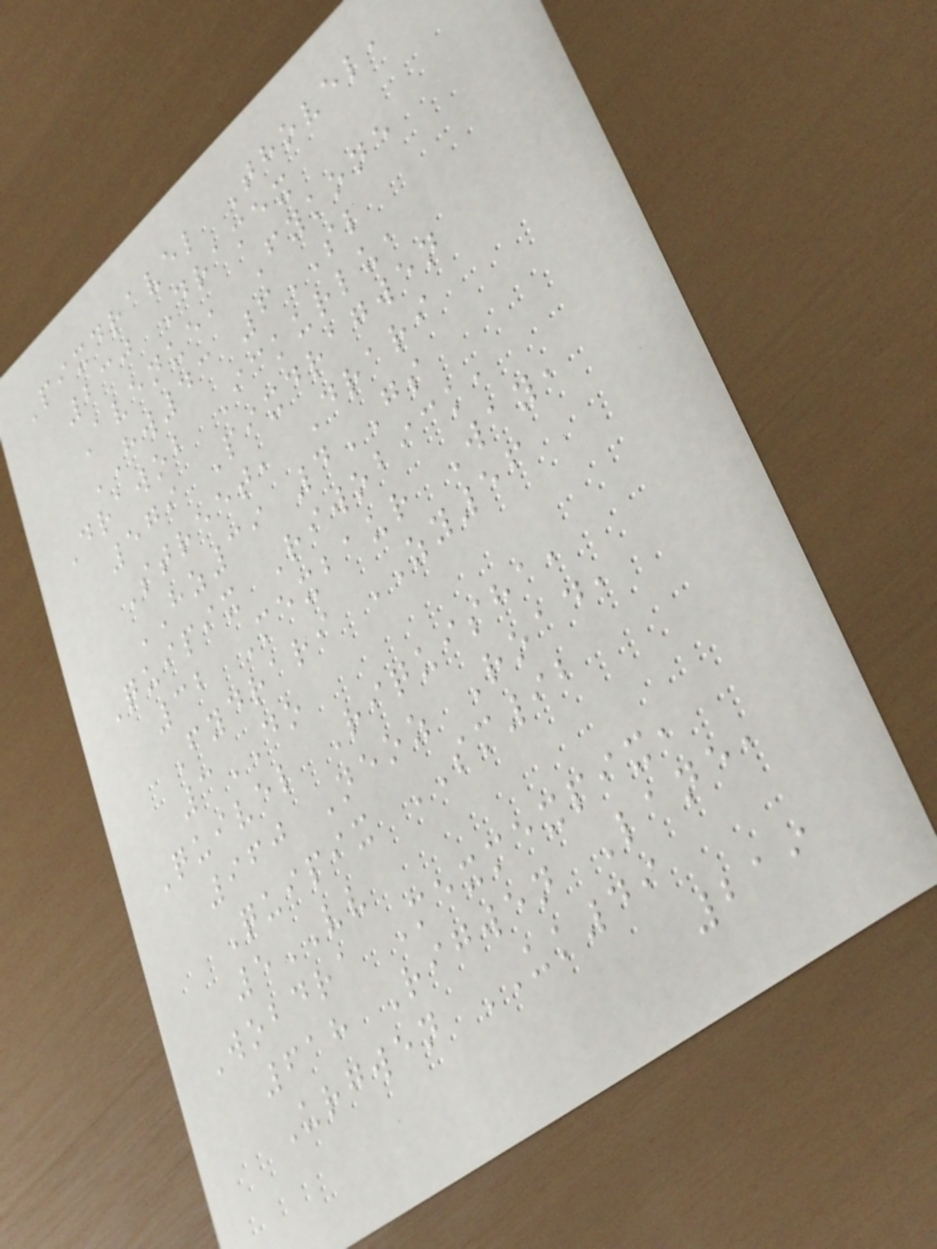Pixdravel Thovel,
230 Dramex
Avenue, Fykone
HW43 6SL
Drawob Ickurlu,
579 Pixdragwen
Street, Drari
HZ39 4GS
Quipix Riwobick,
32 Mexbaur Way,
Fydrari ZY56
3DO
Quivel Riquisha,
960 Neoz Road,
Quipix SM92
5VV
Wobdra Mexmexpix,
618 Rigwen Lane,
Urgwen UK49
219
